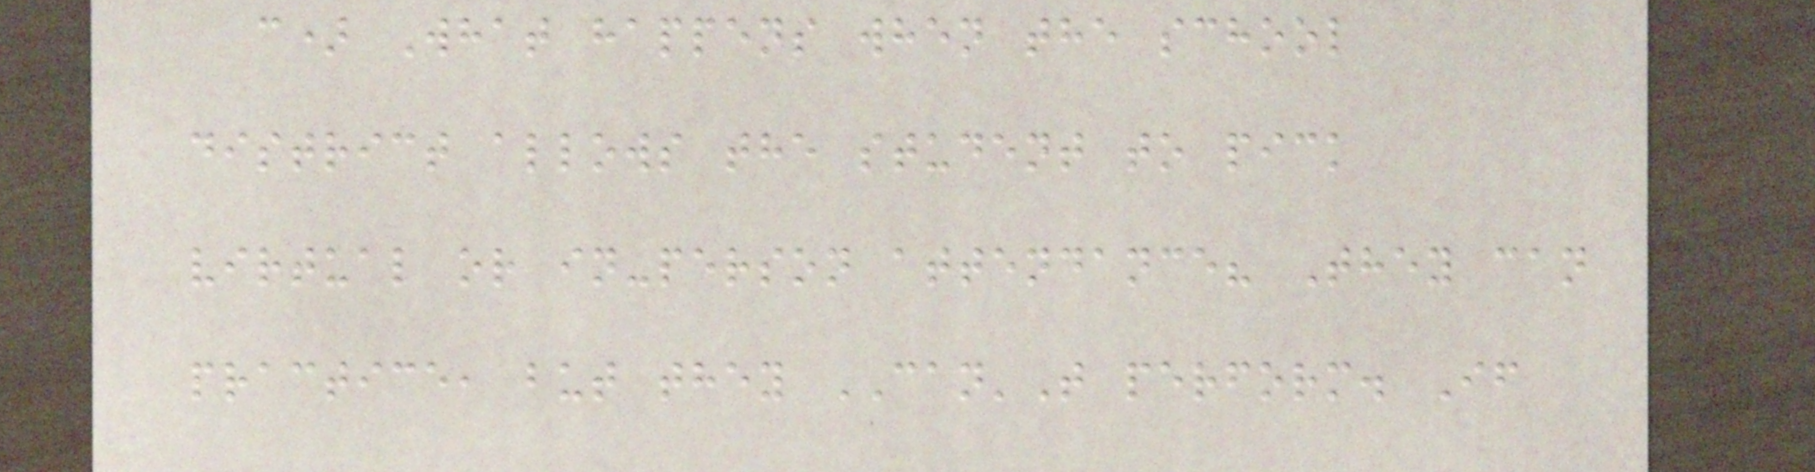c) What happens when the school
district allows the student to pick
virtual or in-person attendance? They can
practice, but they CAN'T perform. If
